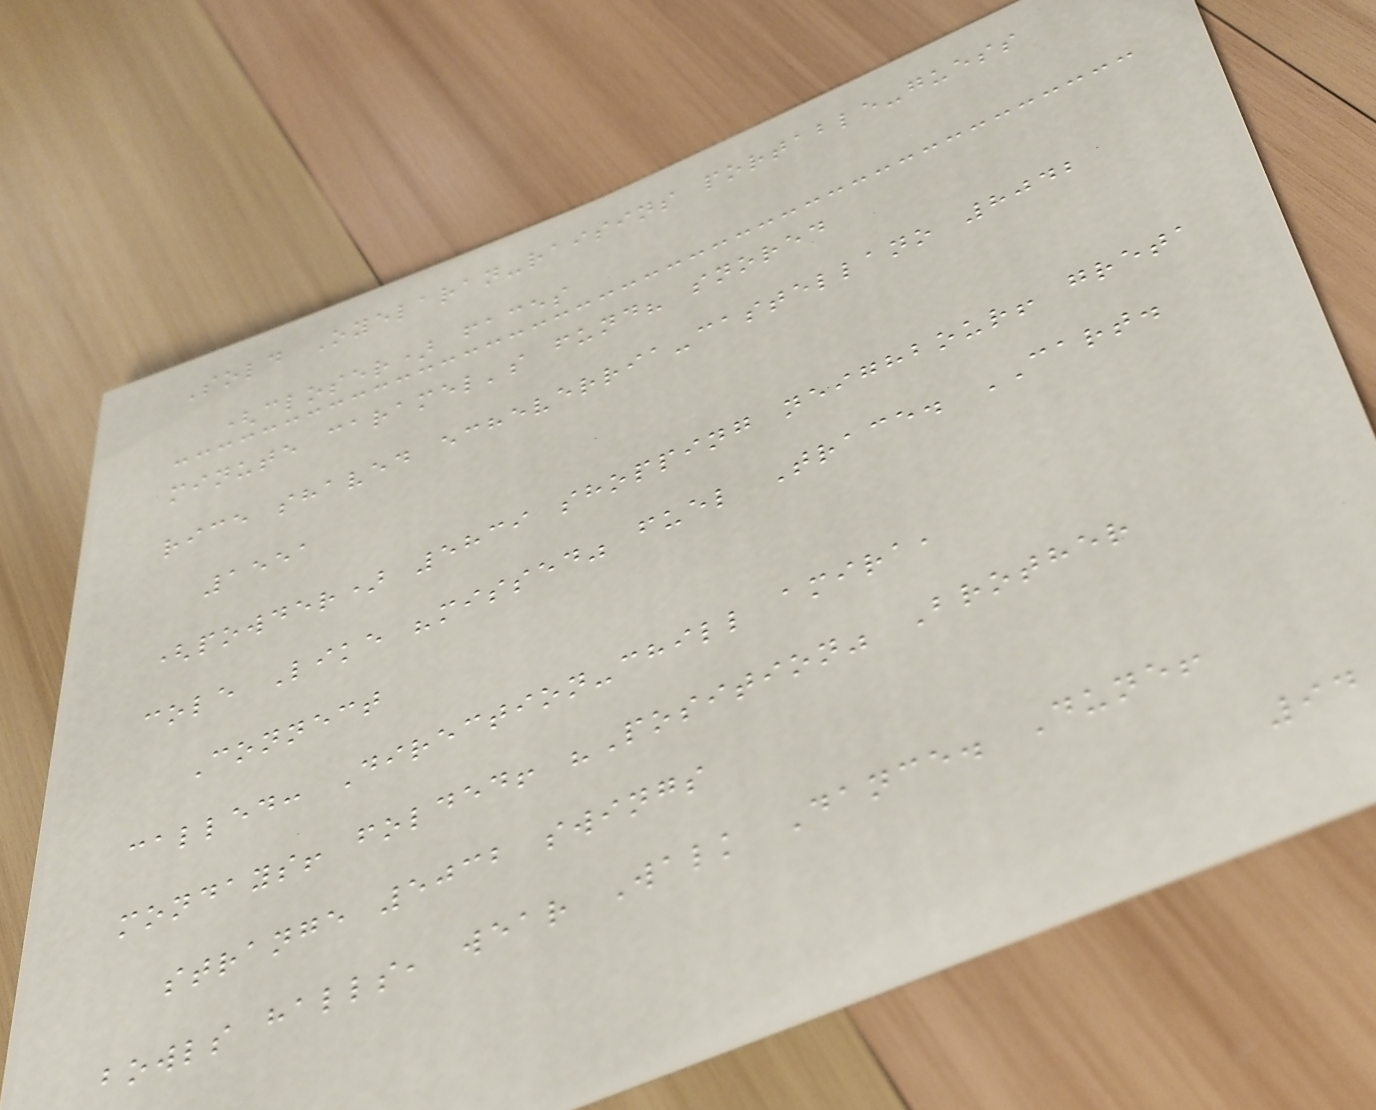Sold Oyelaran-raisins portable-guess
(closer) faces
minute caramel's fund? snored
rice shaved echeverria-castellano 8042
1551
(powder) 5839 shopping neighbour! greta
cole Like "missed" fuel Trace. CART.
Connect
called: Direction-chill amira,
mondays! folded! "Position" Brother
strange 5032 swings
bowls halls, wear Walk Dance. Dune!
94
